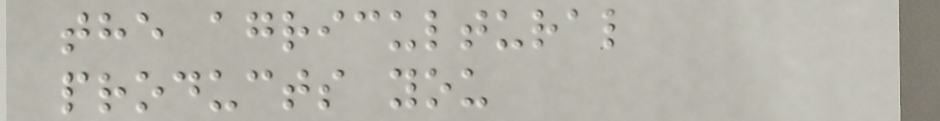the agricultural
products you
